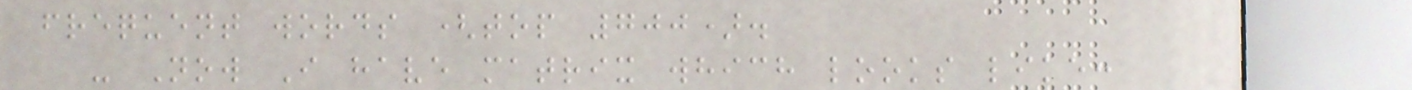frequent words (top 700).
- Now I have matrix which looks like:
